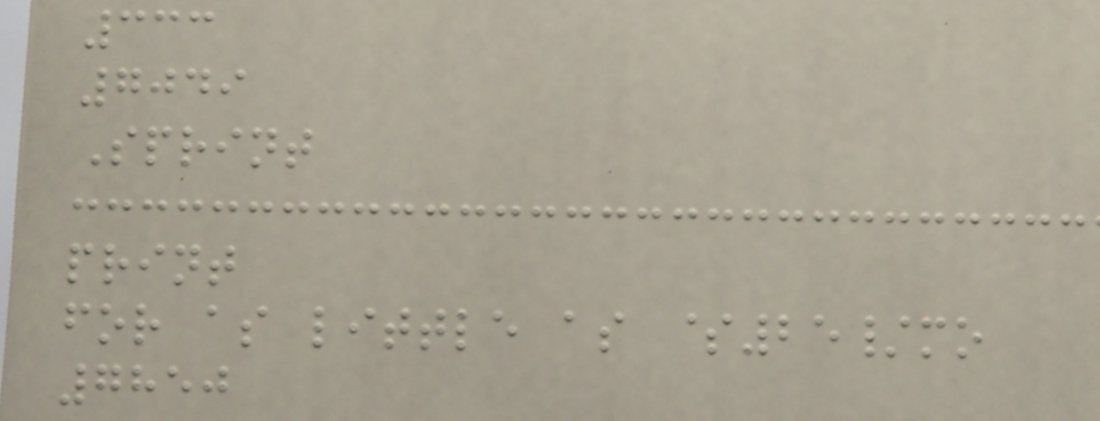333
7049
Sprint
print
for as little as $25/mo
7850
